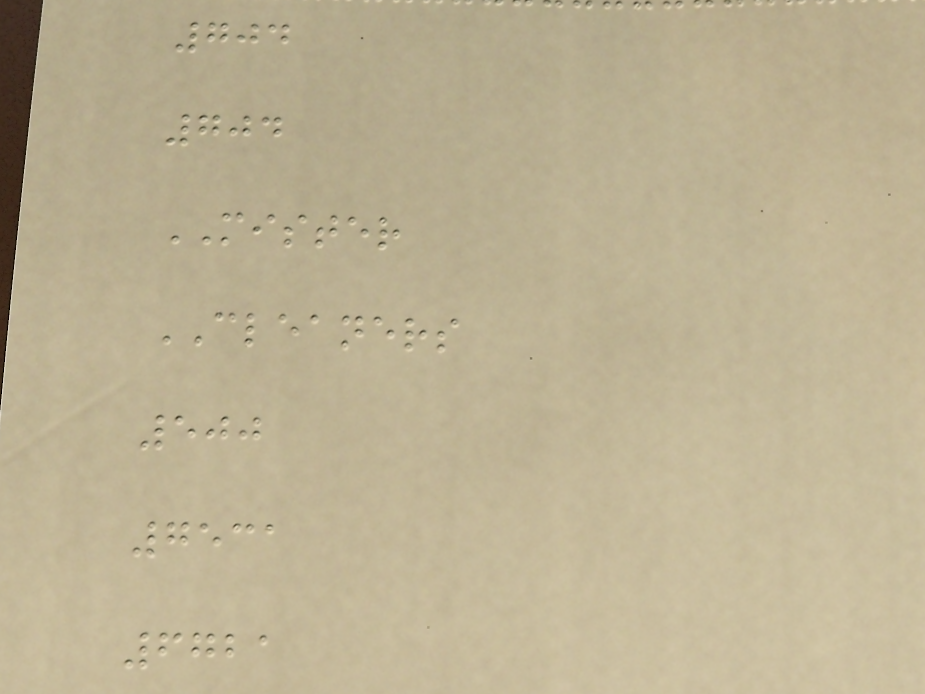704
704
MISTER
CLEANERS
500
7531
6721
